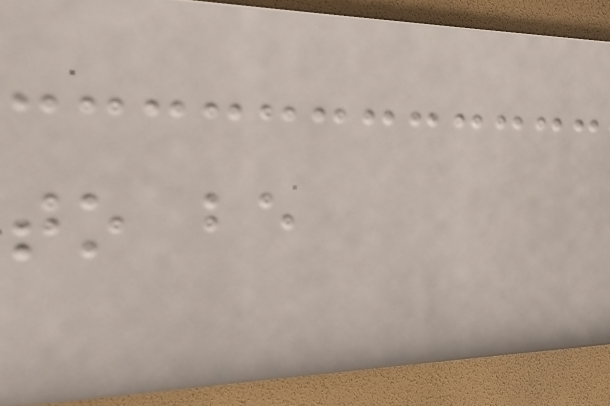to be
